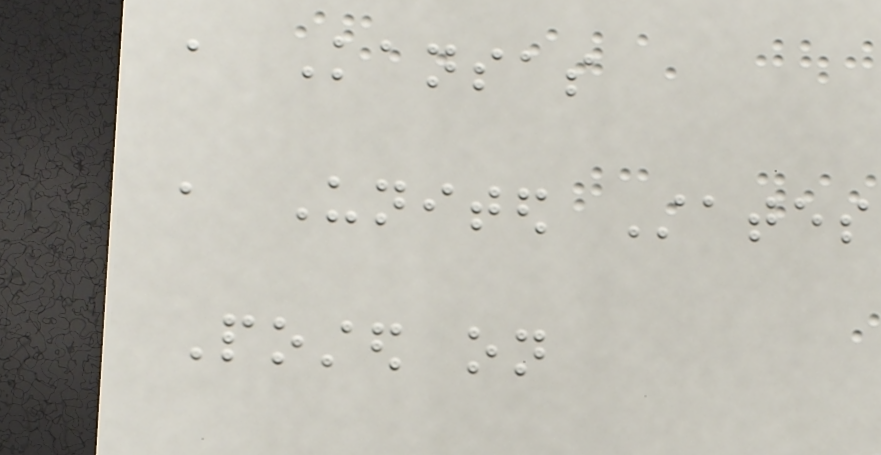, Kansas
, United States
Posted on
